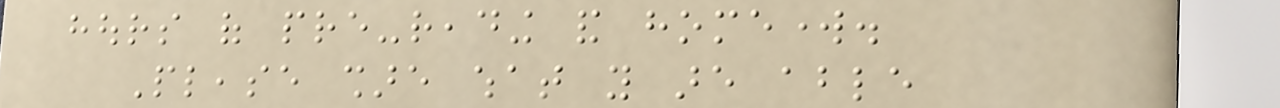hours of pre-reading and homework.
Please share what you are able
